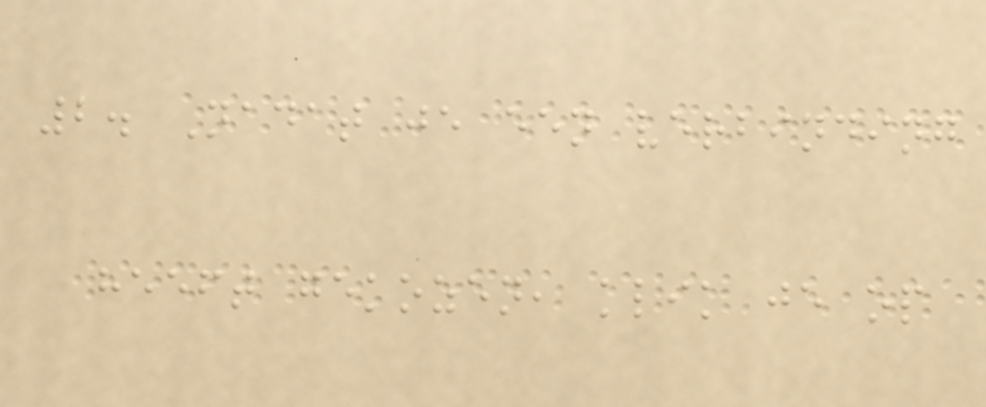2. Nadat je een verbinding
heeft gekozen, klik je op
